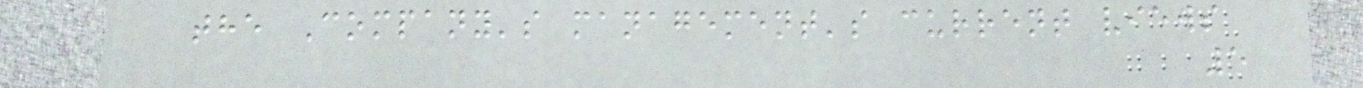the Company's management's current views
5
